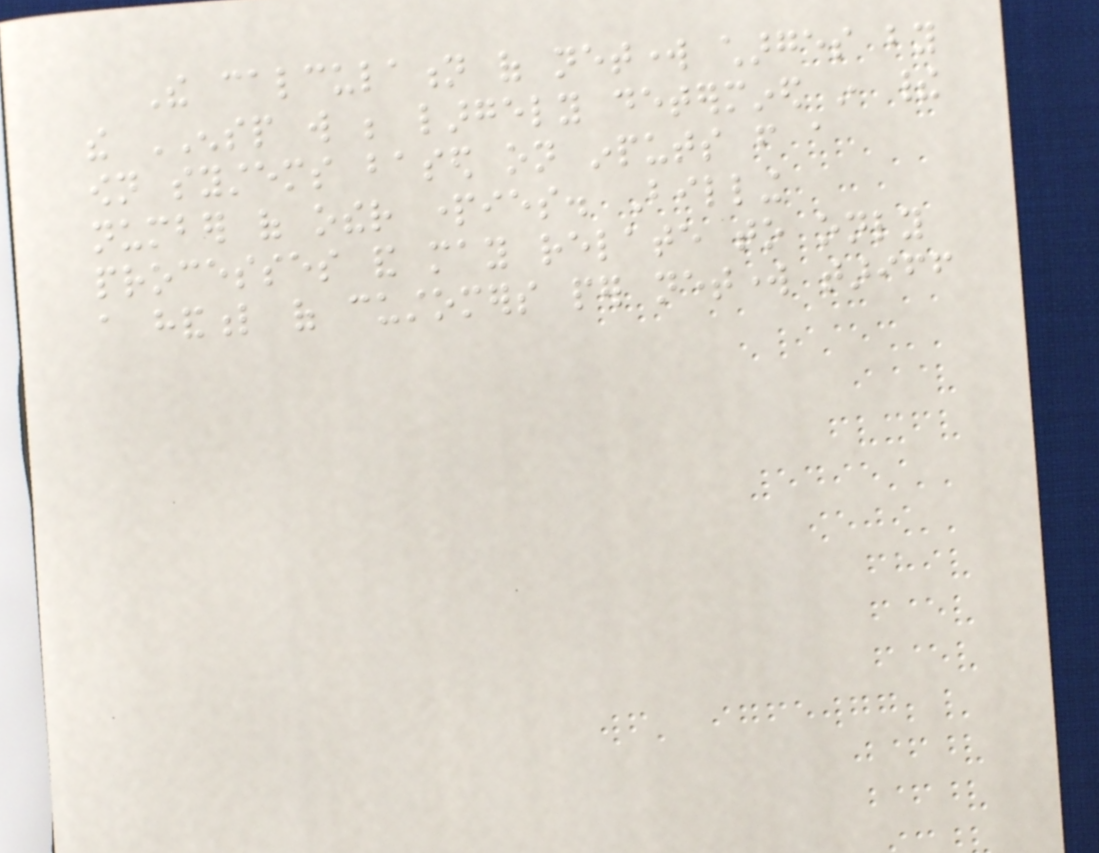The calculation of network charges by
the ENSP will be largely determined in their
own systems based on inputs from a
number of other parties. Billing
processes and may relate to only
a handful of customers per network tariff
